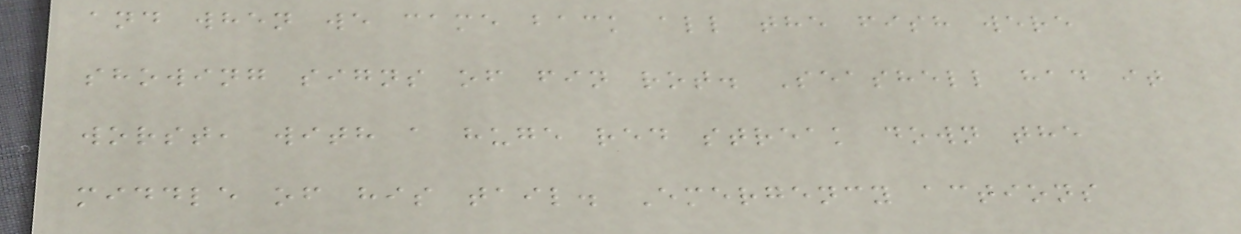and when we came back all the fish were
showing signs of fin rot. Seashell had it
worst, with a huge red streak down the
middle of his tail. Emergency actions
